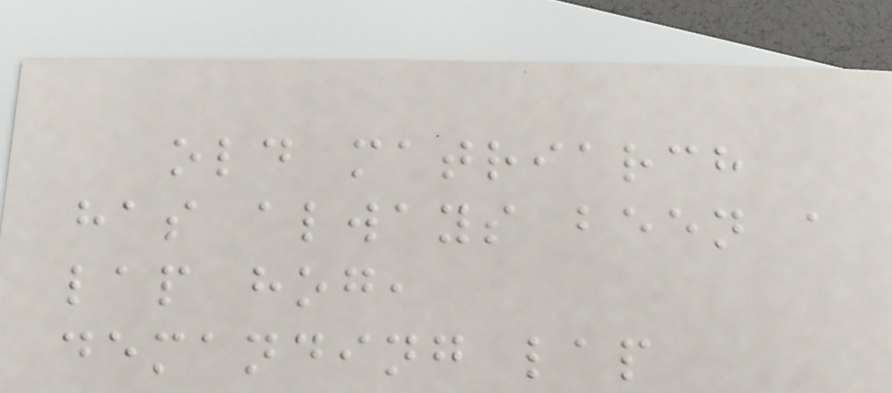old matriarch
has always been a
lap hog,
demanding lap
